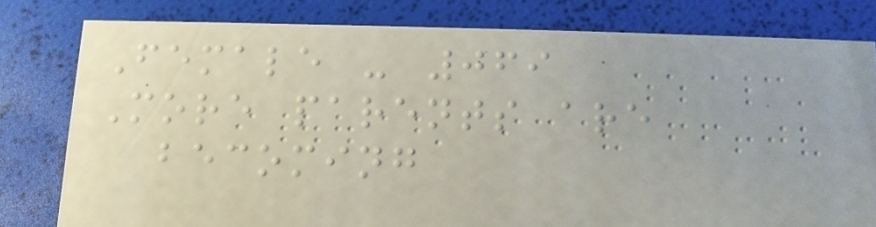Female - 069
More parents are
becoming
